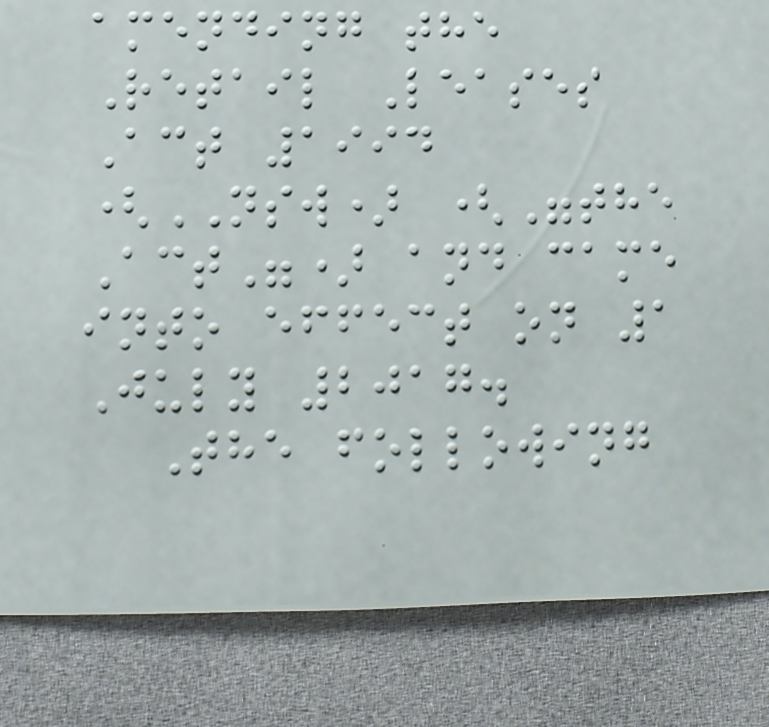amending the
Retail Leases
Act 1994
(NSW) ("the
Act") and came
into effect on 1
July 2017.
The following
